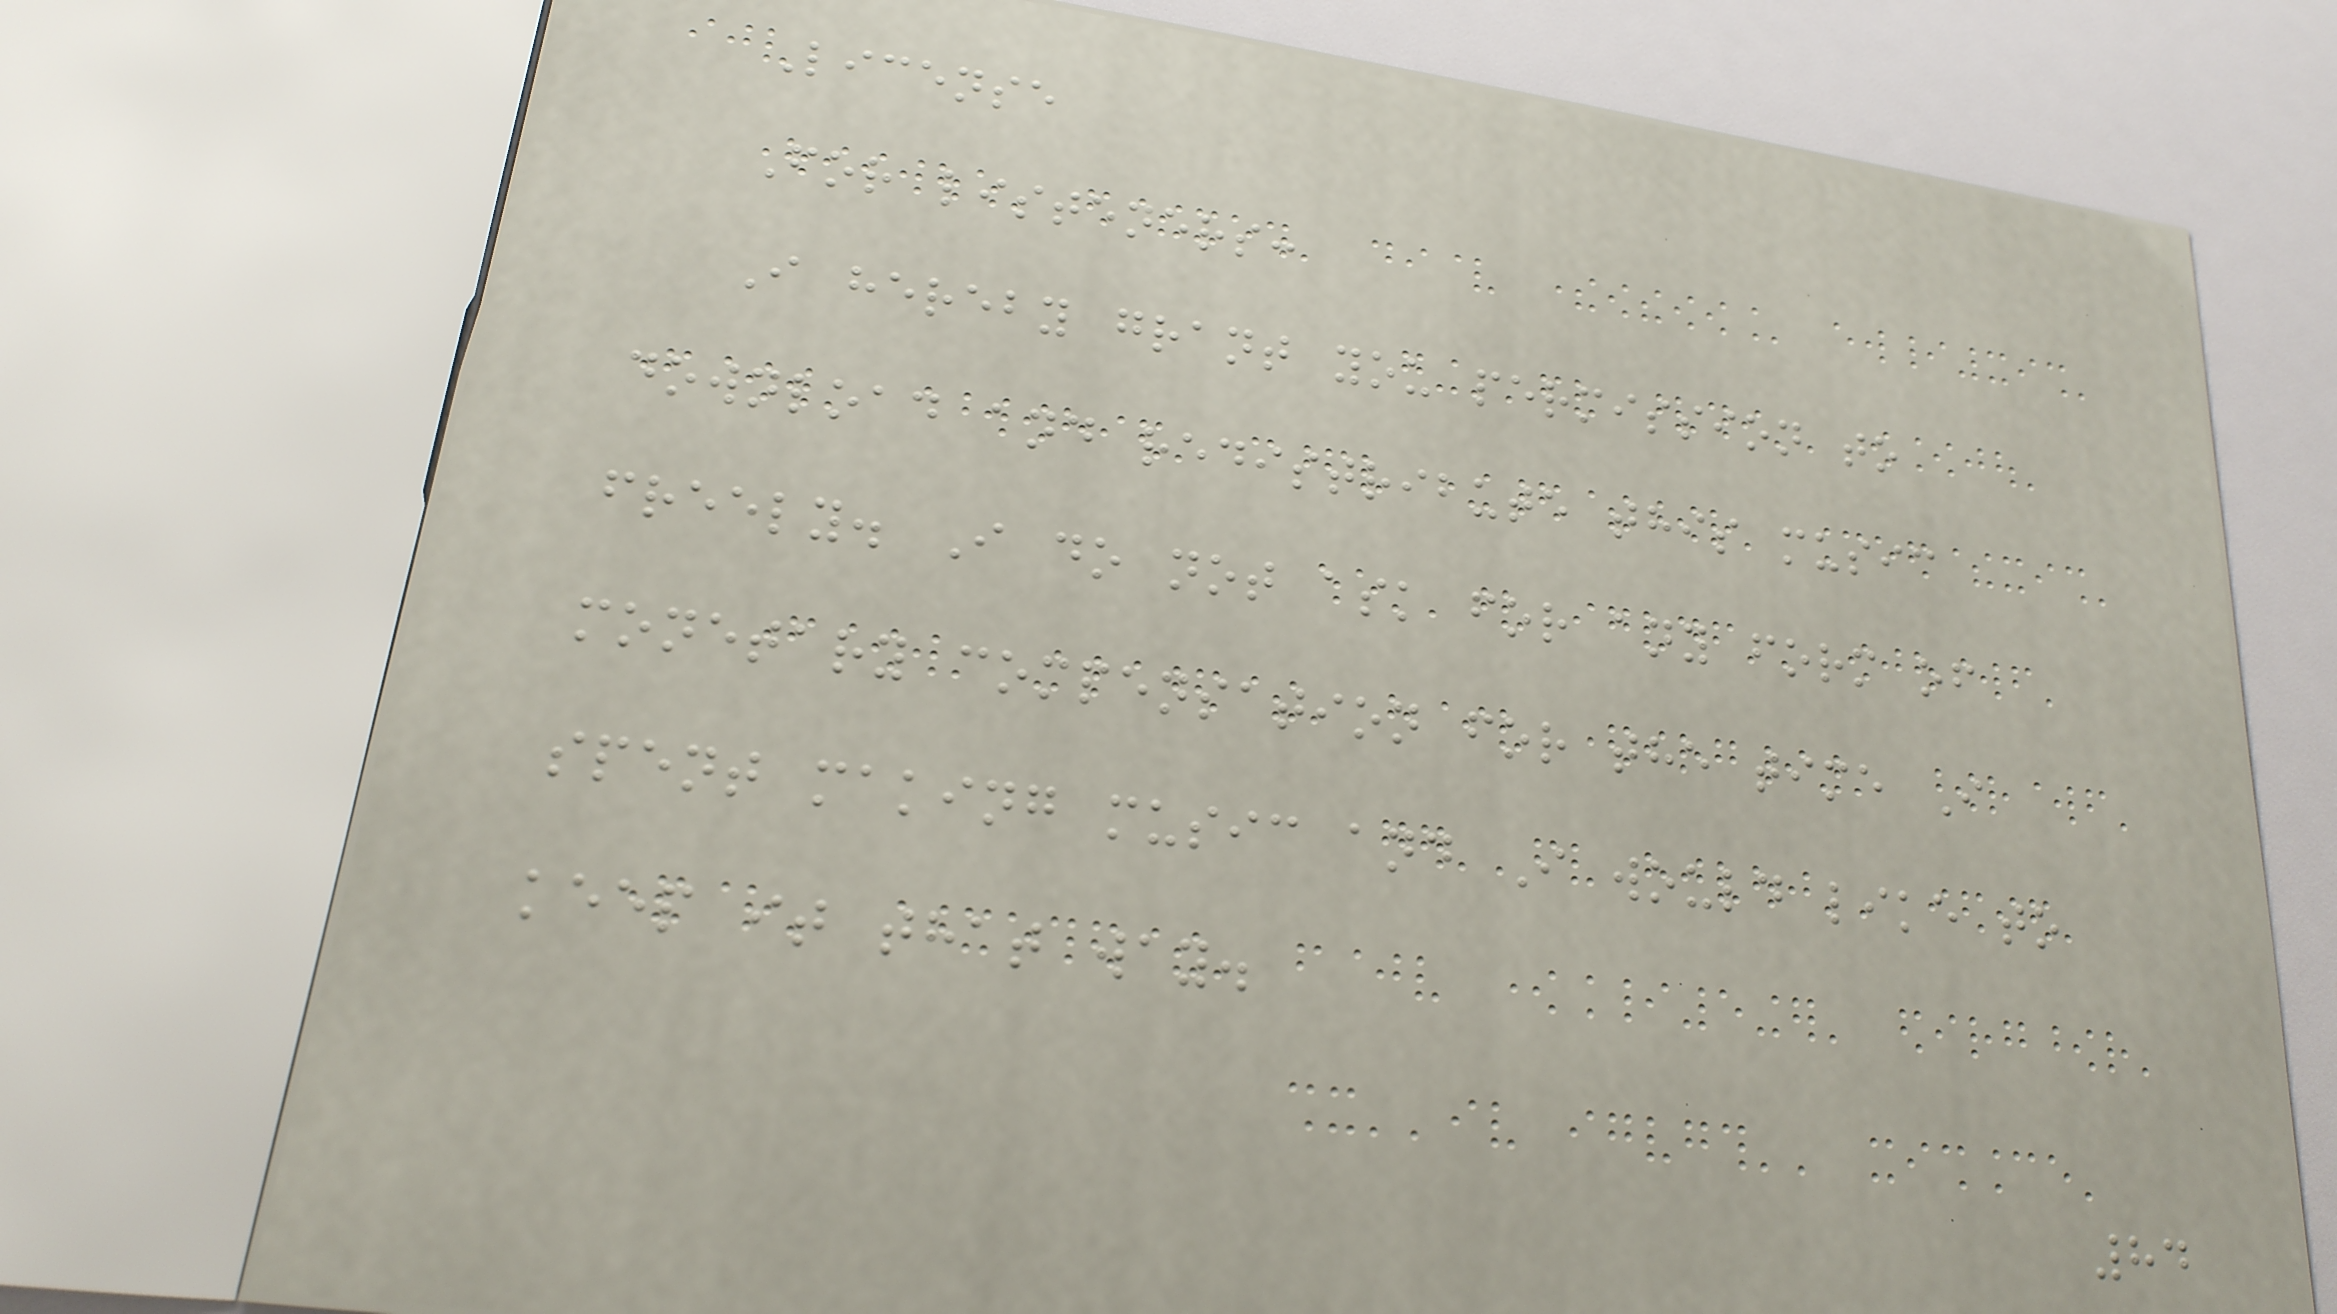License
For listeners:
I hereby grant you permission to
download and redistribute this music
freely. I do not ask for any form of
monetary compensation for the time I
spent making music and I would like to
keep it that way.
84
